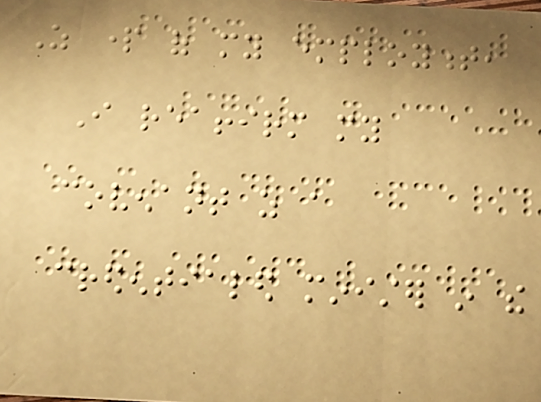As part of my employment,
I reaffirm my
covenant as a
credentialed minister in the
